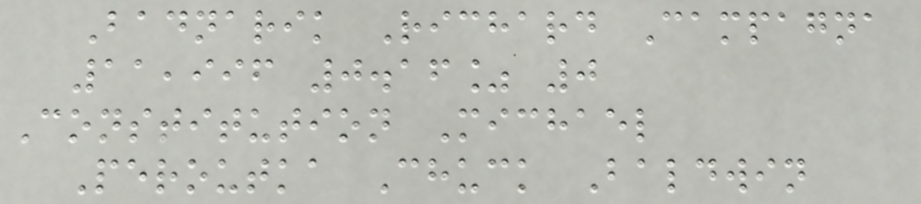Badnarik Richard Campagna
11,996 0.16% 0
Constitution Michael
Peroutka Chuck Baldwin
